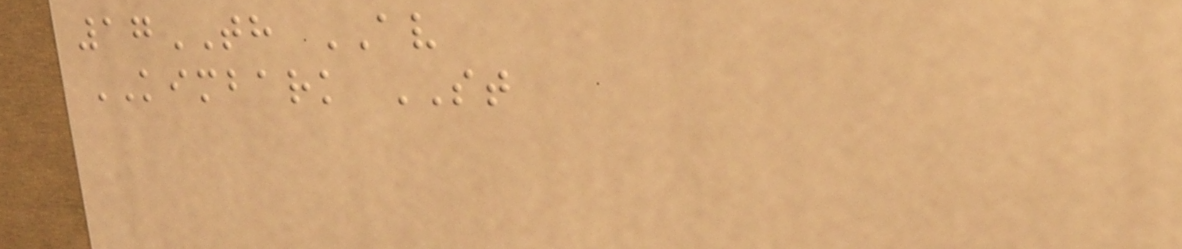17TH AV
KIMBARK ST
